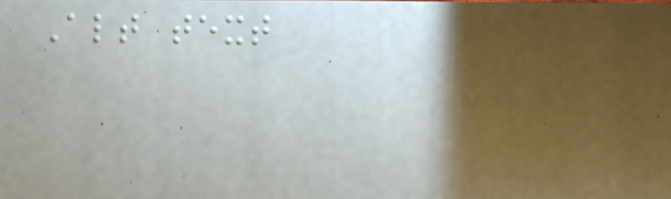Alt text
